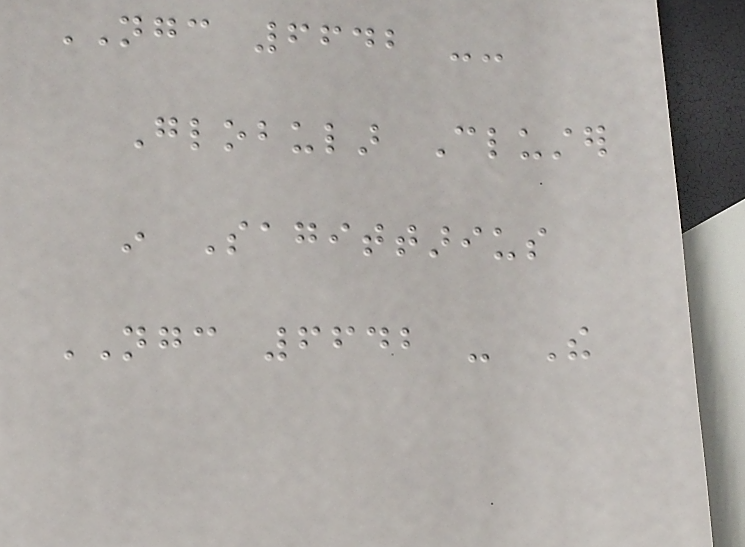NGC 6642 --
Globular Cluster
in Sagittarius
NGC 6642 - The
